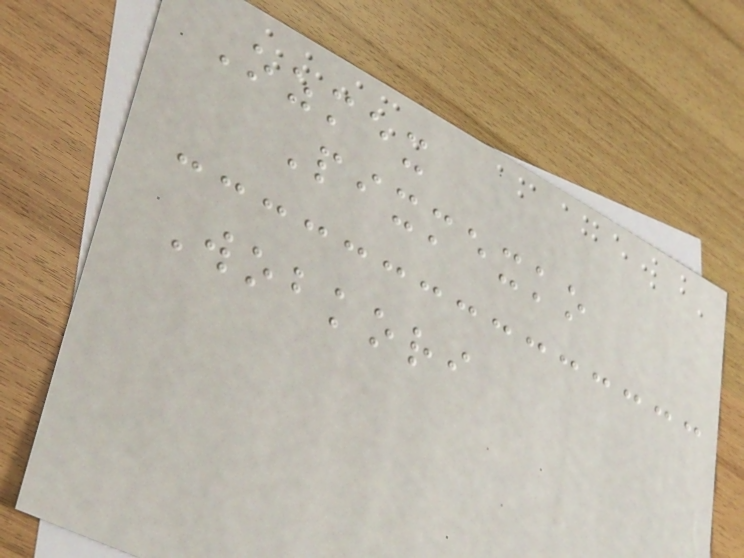Ozmex
Pixmexko
Wobkori
